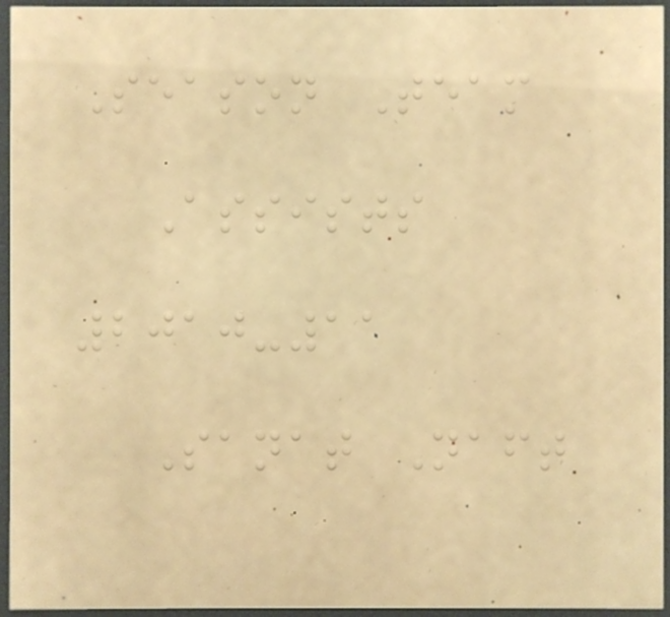Season Team
Assists
2010-11
Sanat Naft
